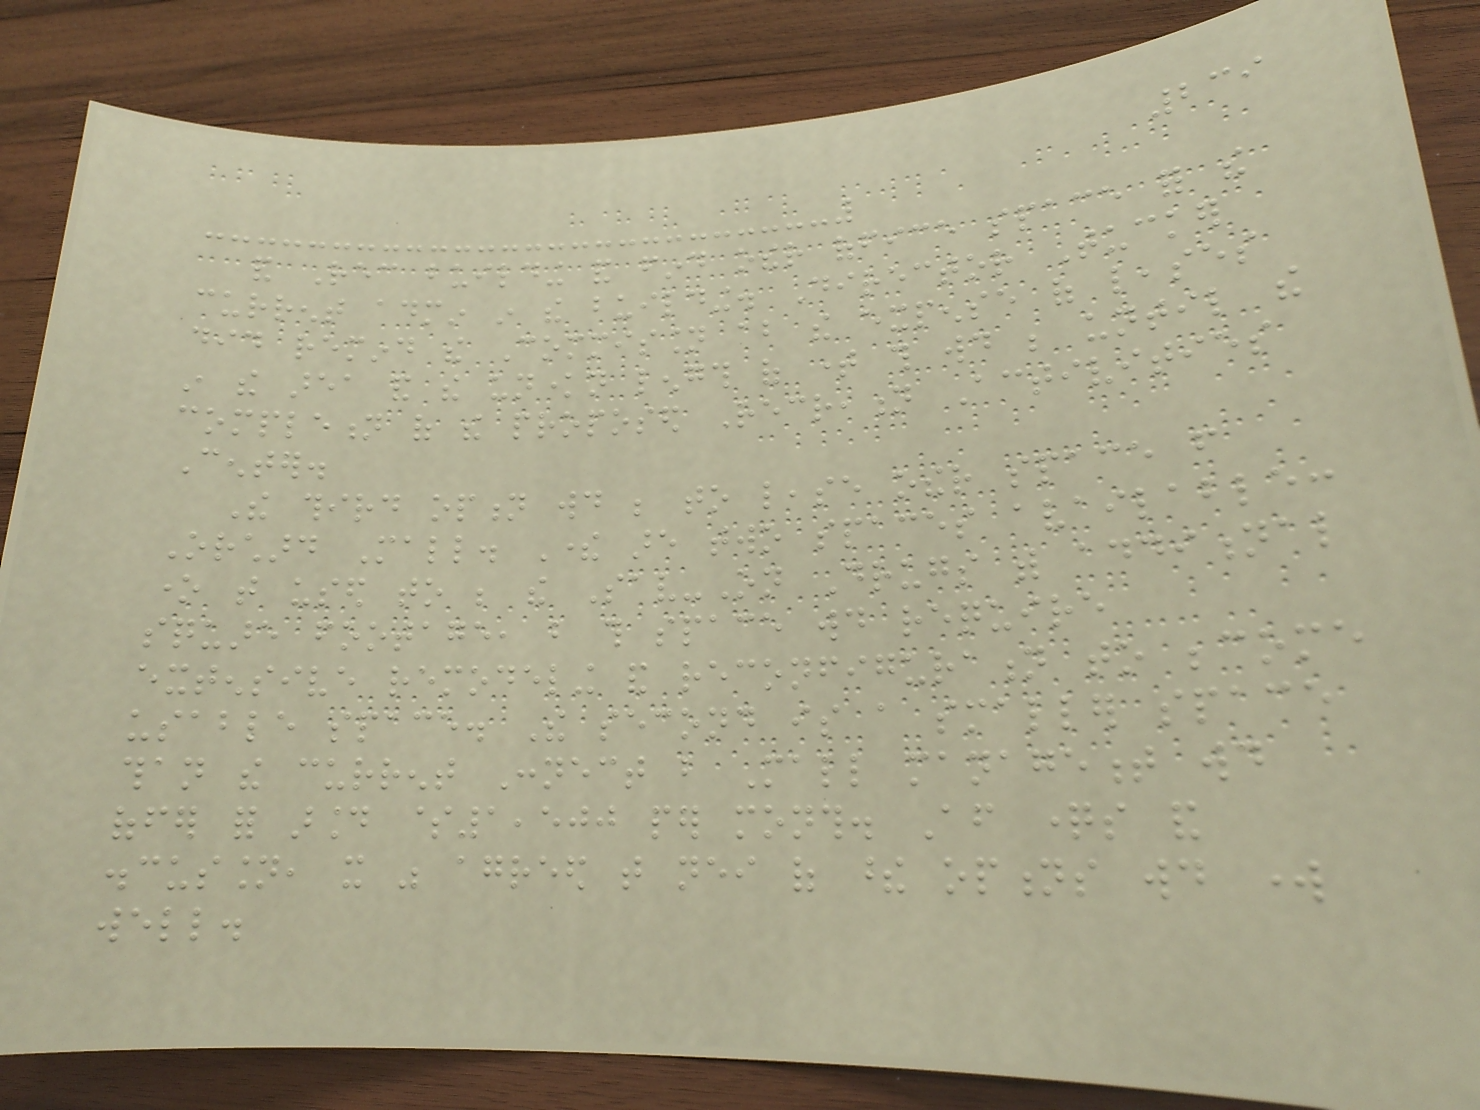239
and Rec building and find other office space for the
current admin in the building. Director Tucker
did remind the Commission about the expense of leases
in the area and the unknown length of time this would be until the
completion of the proposed Recreation Activities
Center.
The third option would be to lease other space from
Orchard Mall. There are two spaces available:
one that used to be the Sav-On Drugs with additional
square footage, but this space would require
extensive remodeling and reconfiguration to become
usable space. The second is a smaller space
than the current Connect but Mall management would
offer for around $1,500 per month. After questions and
discussion, it was agreed that neither of these options would work
well.
